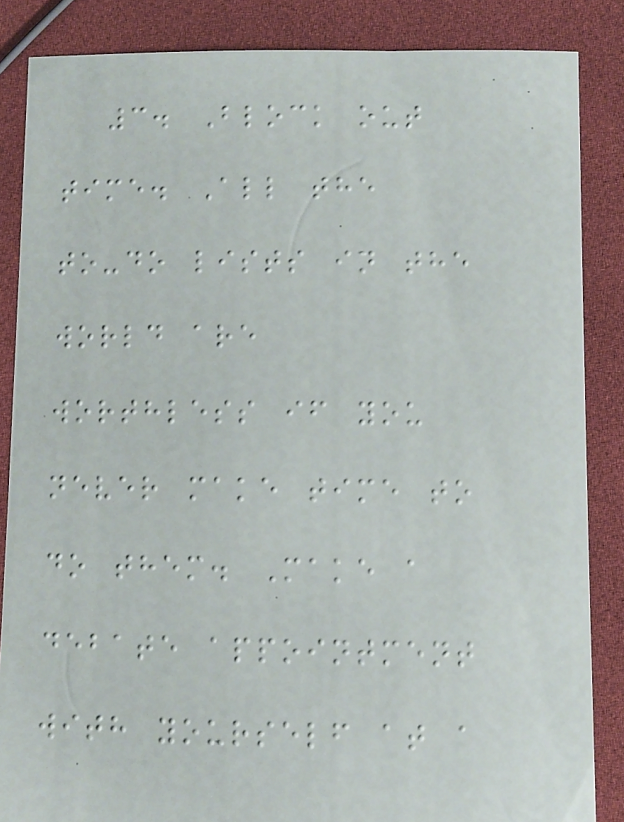3. Block out
time. All the
to-do lists in the
world are
worthless if you
never make time to
do them. Make a
debate appointment
with yourself at a
